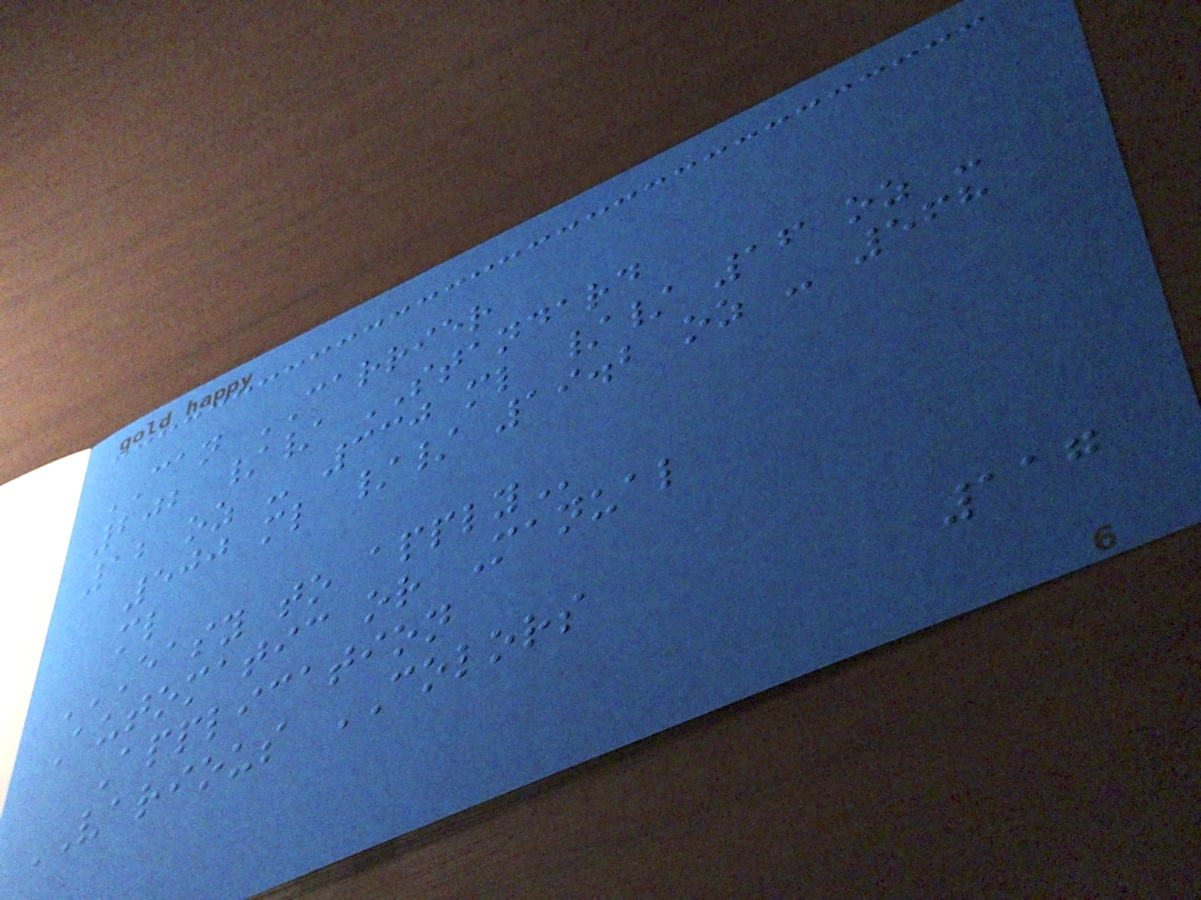CAN CARRIER
202 // STANDARD
12 oz - 330 ml // 16 oz -
500 ml // 19.2 oz - 568
ml
EASY TO APPLY
Automatic or Manual
Application
VARIOUS COLORS
117
